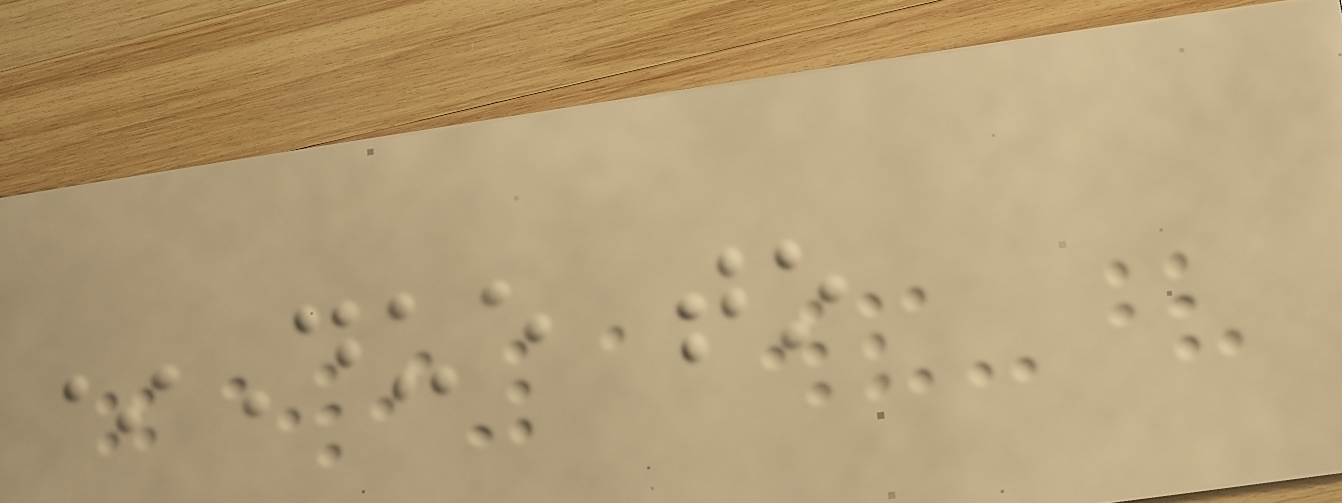*Due to
